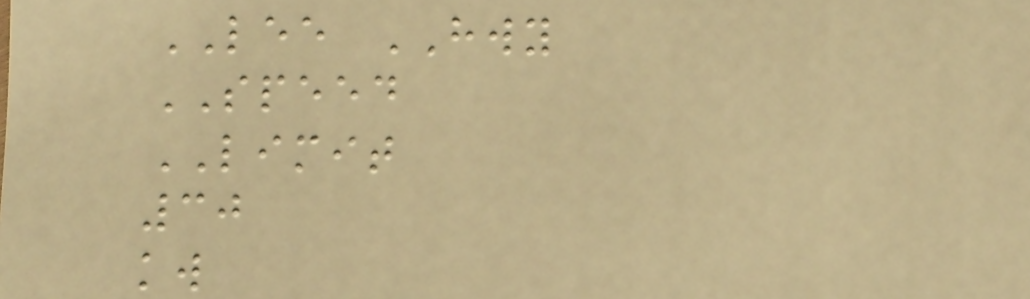LEE HWY
SPEED
LIMIT
30
kw
